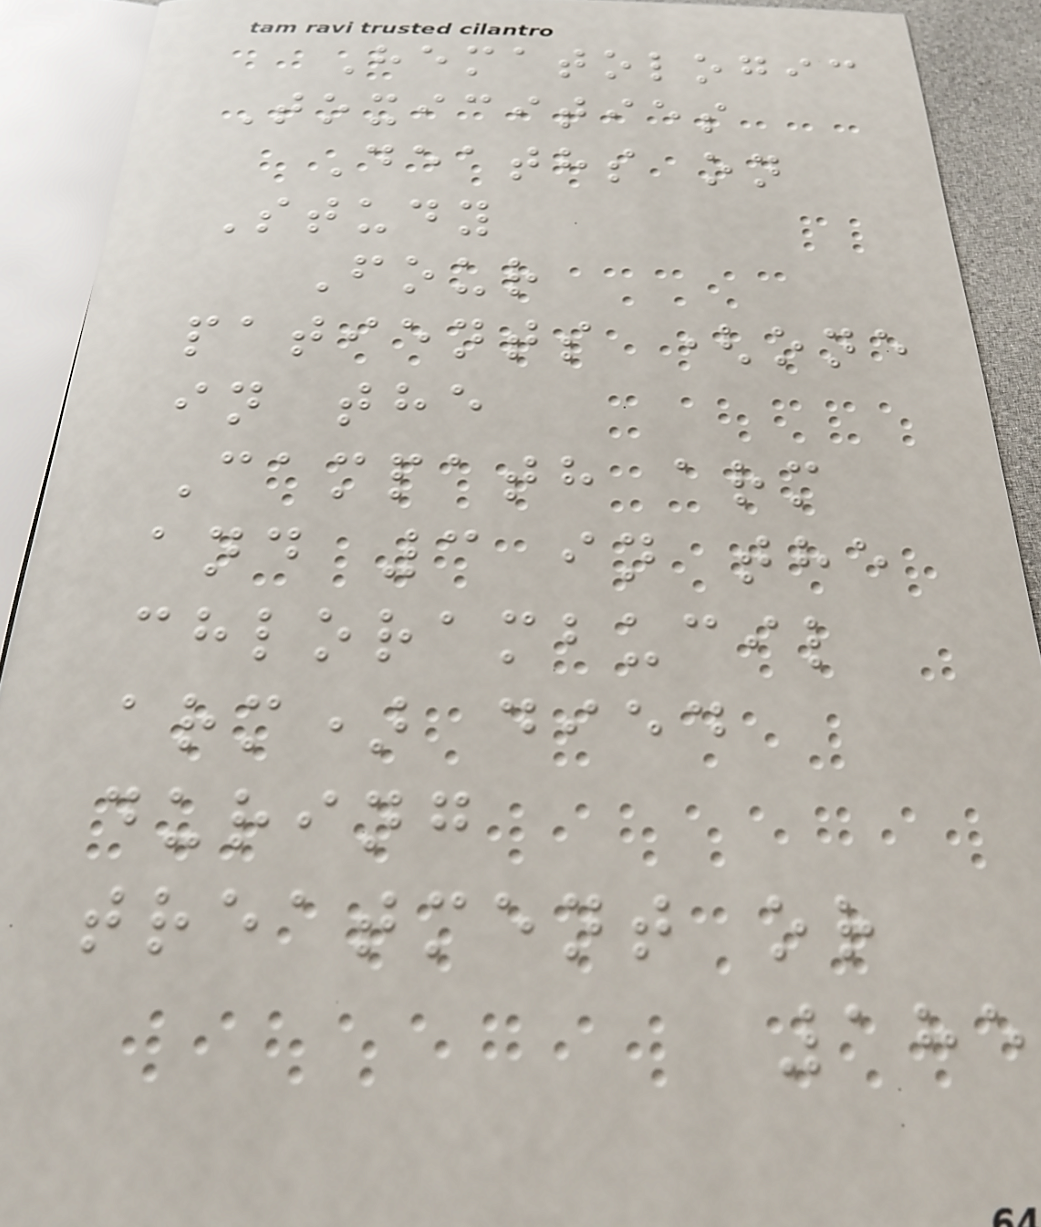Hematologic
Toxicities
Deaths on
Study
Four
patients (one
in the
Campath arm
and 3 in the
chlorambucil
arm) died
during
treatment or
185
